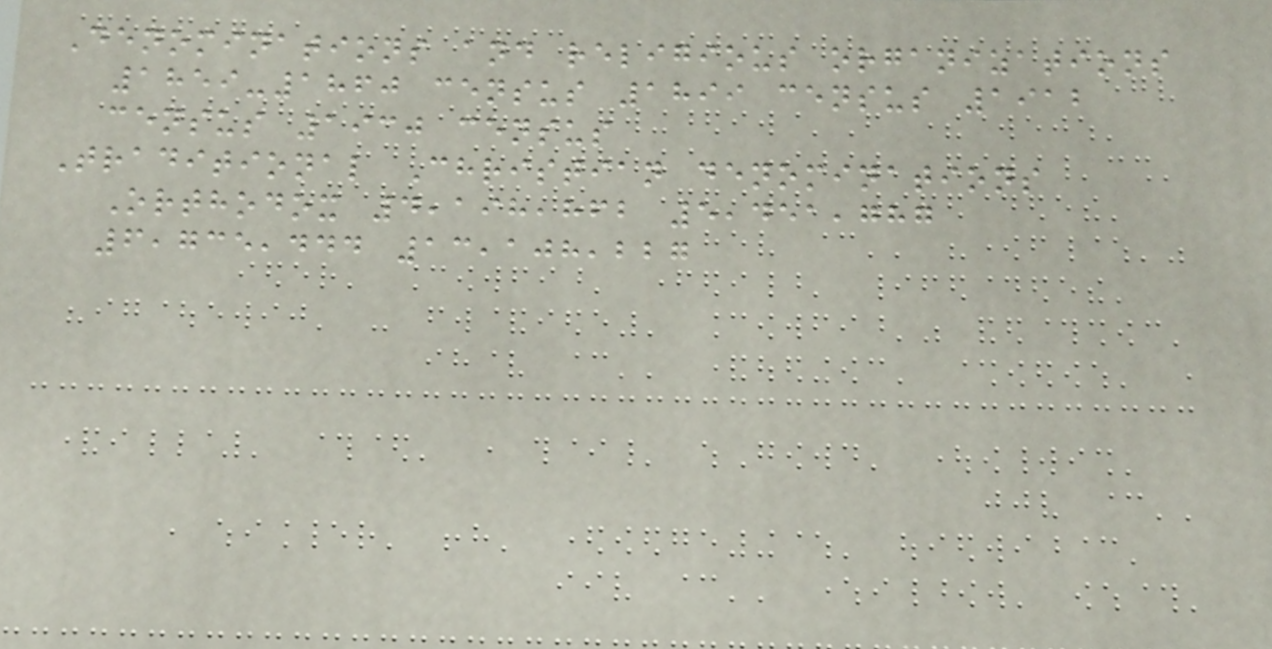Denominations and religious organizations
1859-1860 census 1899 census 1912
census 1930 census
Traditional Christian denominations
Orthodox 4,198,862 5,451,787
6,735,444 13,108,227
